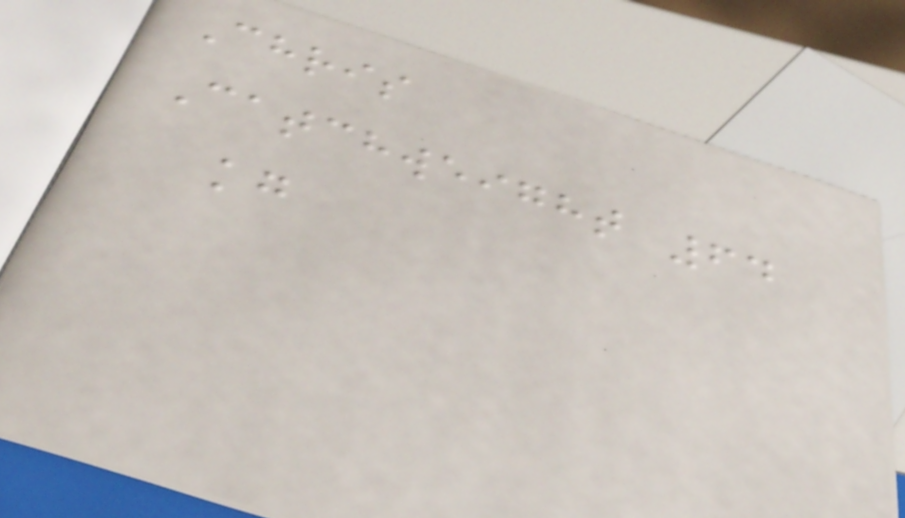Chris
Catchweight 64
kg
